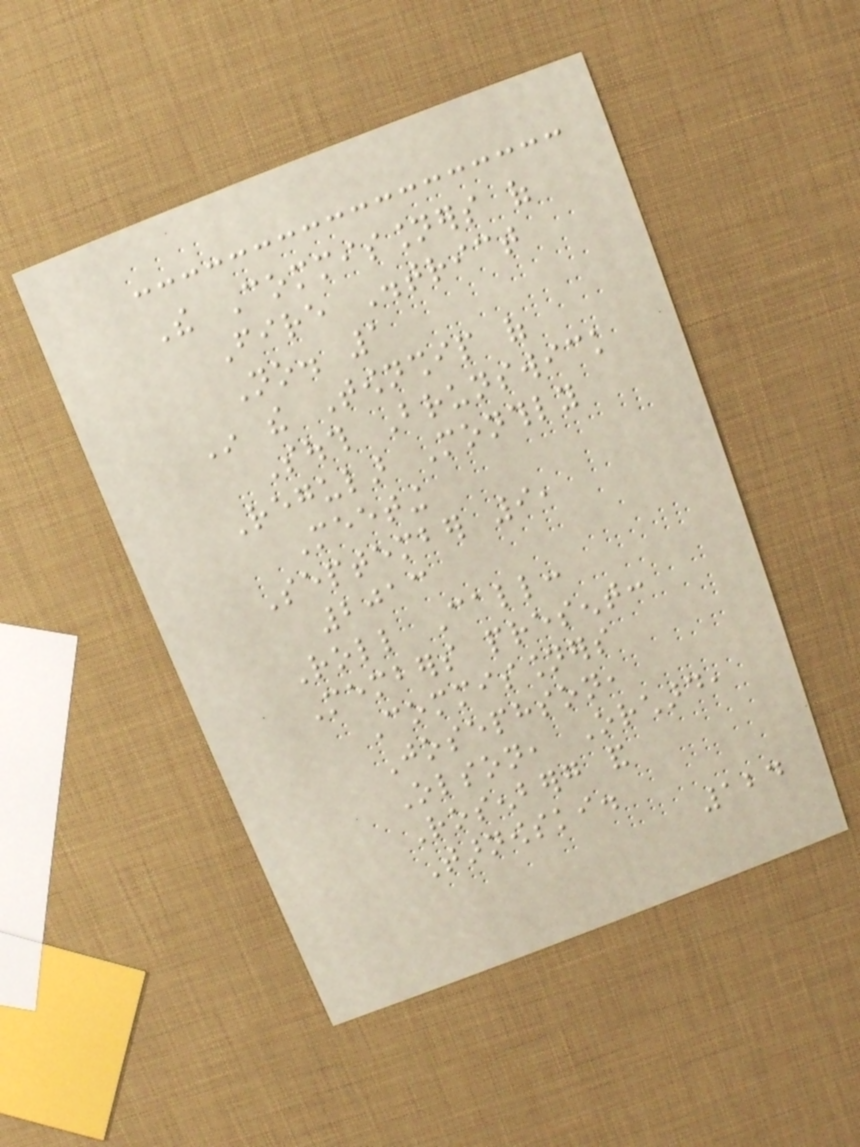The Commissioners of
Fire District
No. 1
In the Township of
South Brunswick
Regular Monthly
Meeting
September 9,
2013
Roll Call:
Members present:
Commissioners
Josephson,
Olson, Orchard,
Rosenberg and
Tarnowski.
124
